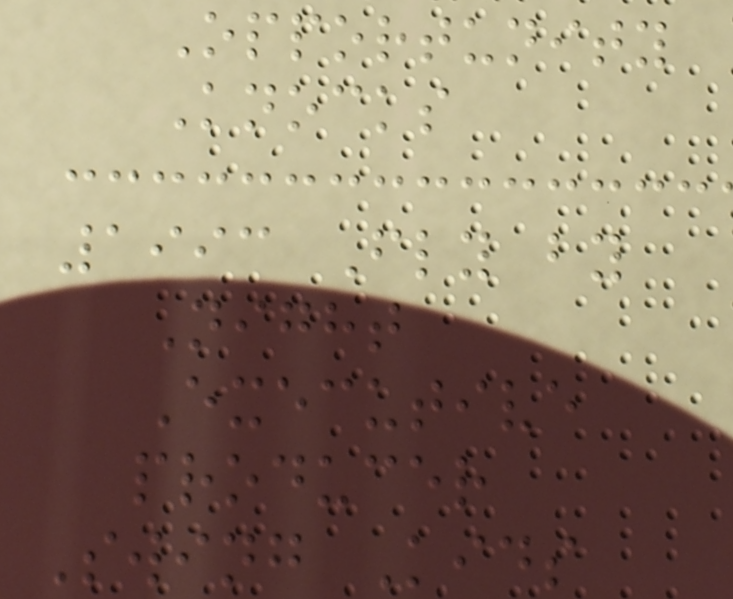Opportunity
Knocks
1993 Fly by
Night
Executive
producer
Swing Kids
